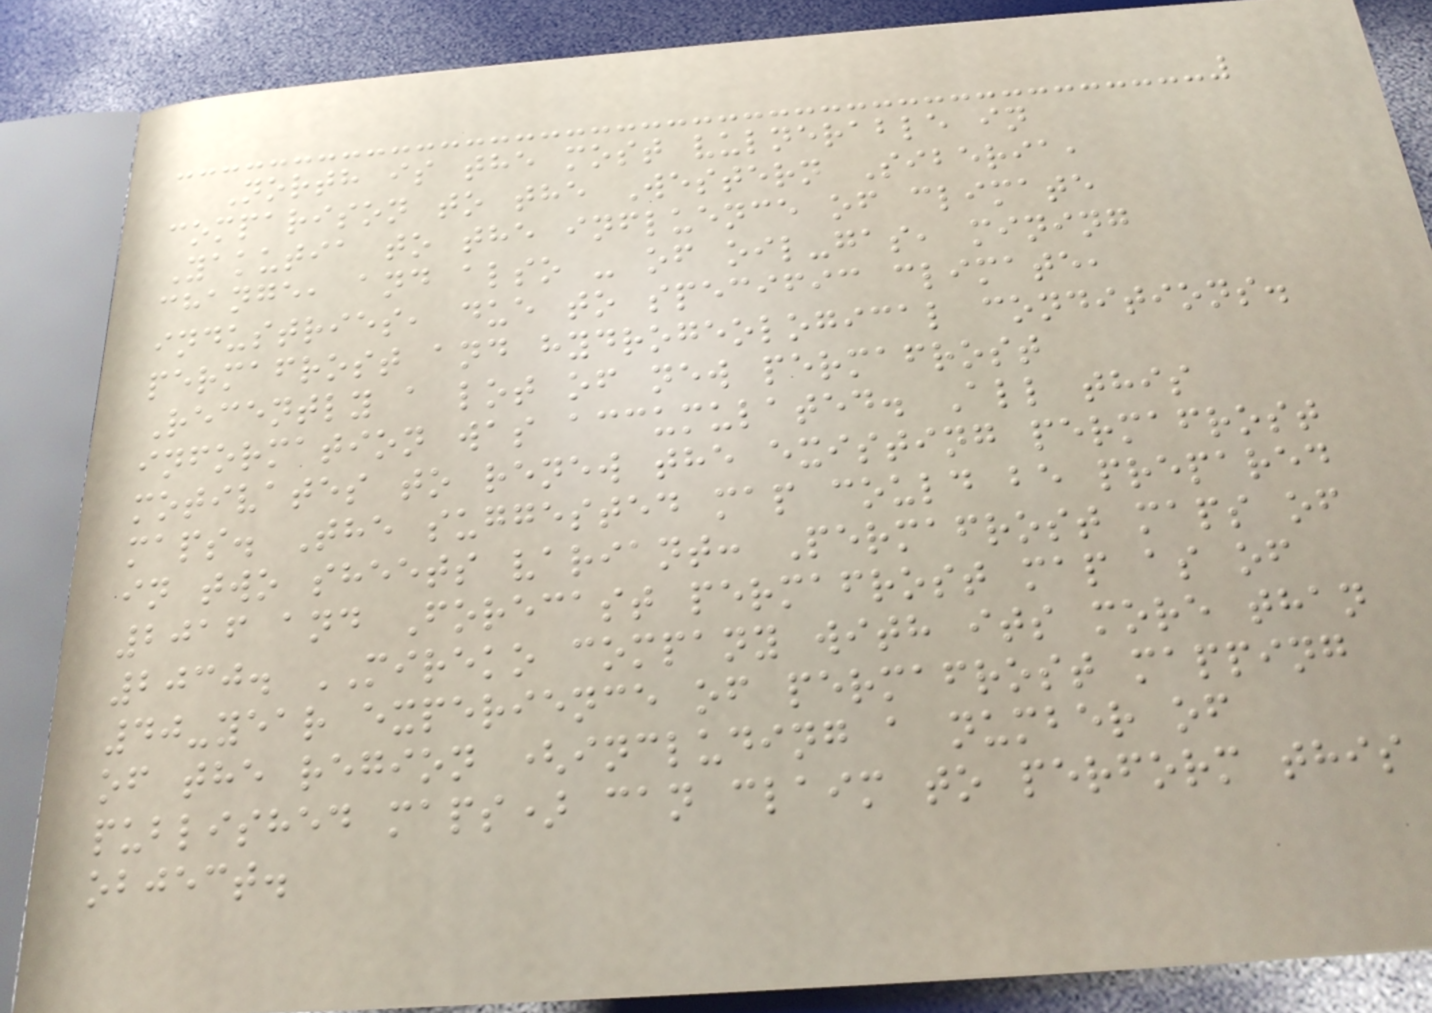North is the most vulnerable in
comparison to the Western Siberia,
Yakutia to the influence of climate
change, and also - of oil-gas, mining
industries, due to specific climate,
permafrost and hydrogeological conditions.
Recently a lot of new permafrost
information was accumulated. All this
motivates to renew the existing permafrost
maps. The suggested map could be prepared
in two sheets variant: Permafrost maps of
2016 and Forecast permafrost map as of
2030. MIREKO company with its more than
40-year experience of permafrost mapping
of the region (including a number of
published maps) can claim to perform this
object.
